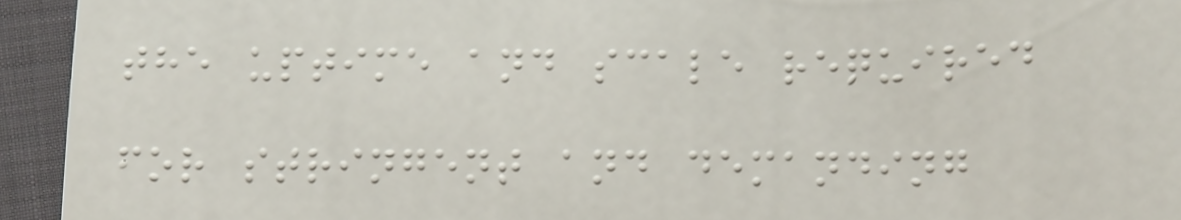the uptime and scale required
for stringent and demanding
